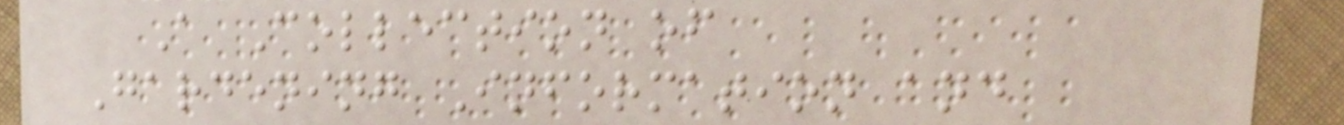A Collection of
Gardening Information and
